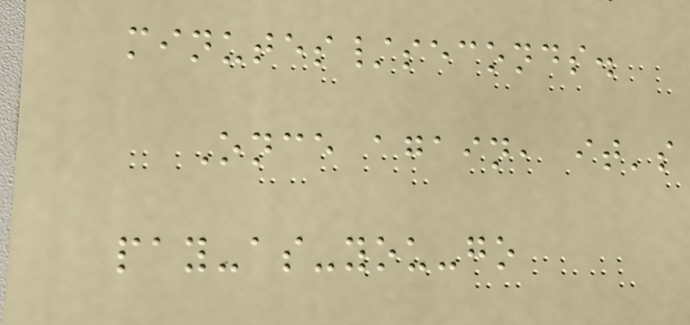minutes/seconds.
Once again, it's
pay-as-you-go
